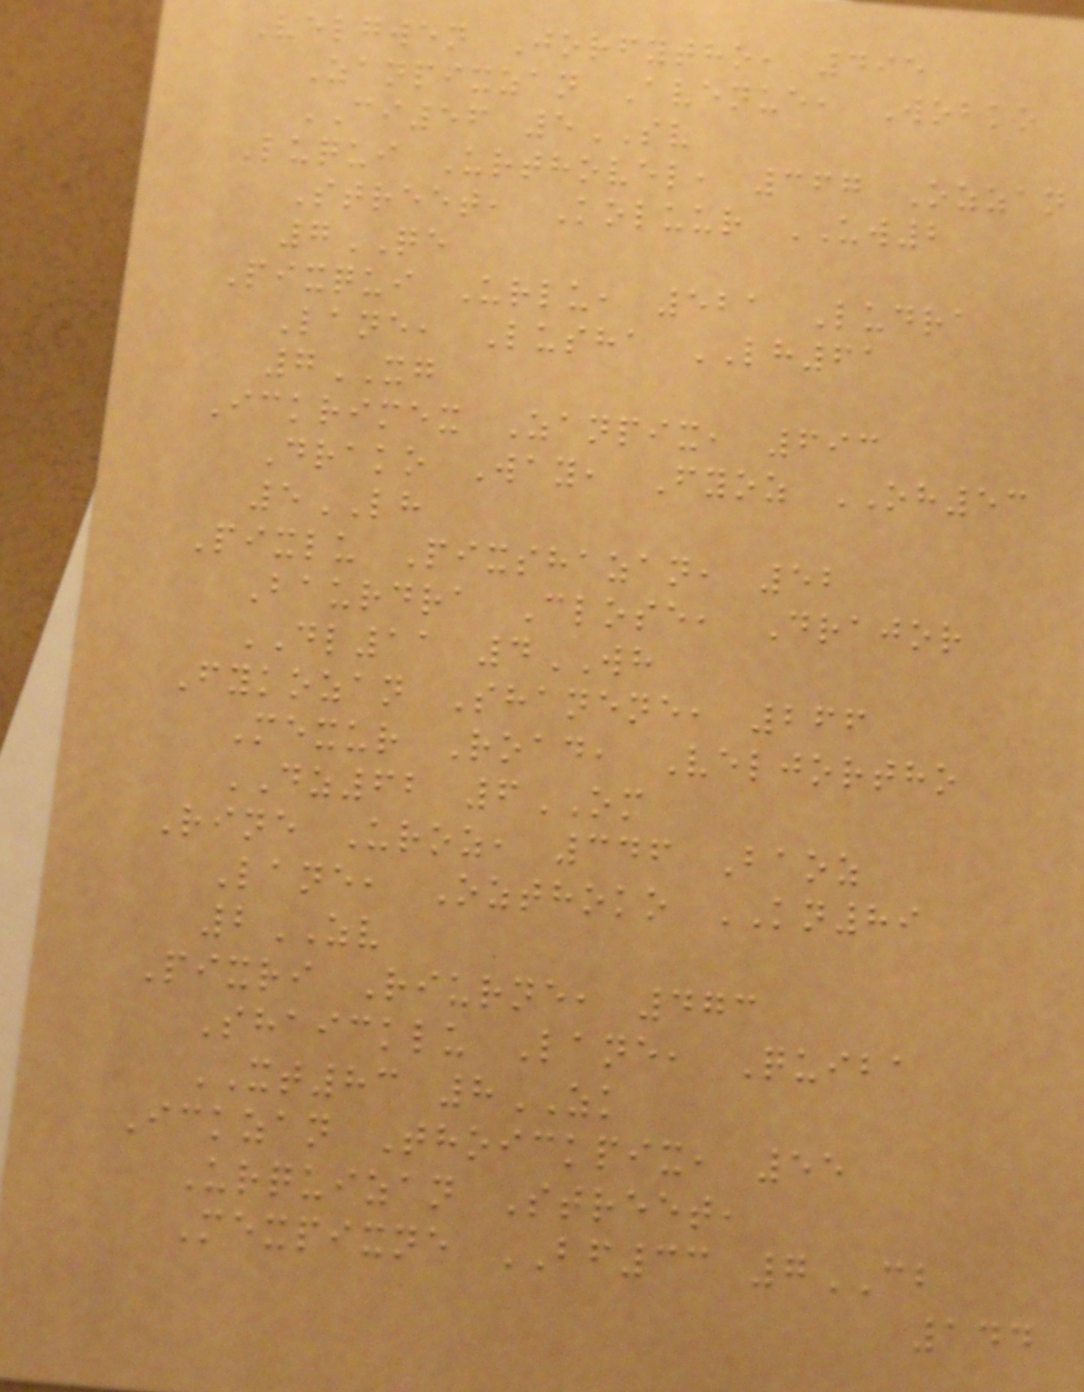Velgwen Jorfytho, 495
Zanpixzan Avenue, Wobko
CI56 5SV
Luqui Urthovel, 367 Ozzan
Street, Koluur UW2
7QE
Pixqui Urlu, 521 Ludra
Lane, Lusha LH61
7XG
Ickrimex Zanpix, 693
Drako Way, Fyoz OH53
5LH
Pixlu Pixshazan, 52
Baurdra Close, Drajor
DL11 4WH
Fykozan Shanene, 266
Mexur Road, Veljortho
DZ62 6OM
Rine Uroz, 346 Baoz
Lane, Ozthoko KN89
2ZV
Pixri Riurne, 473
Shaicklu Lane, Quiba
XT83 8ZK
Ickzan Thoickpix, 55
Urquizan Street,
Mexpixne BF33 7CB
144
